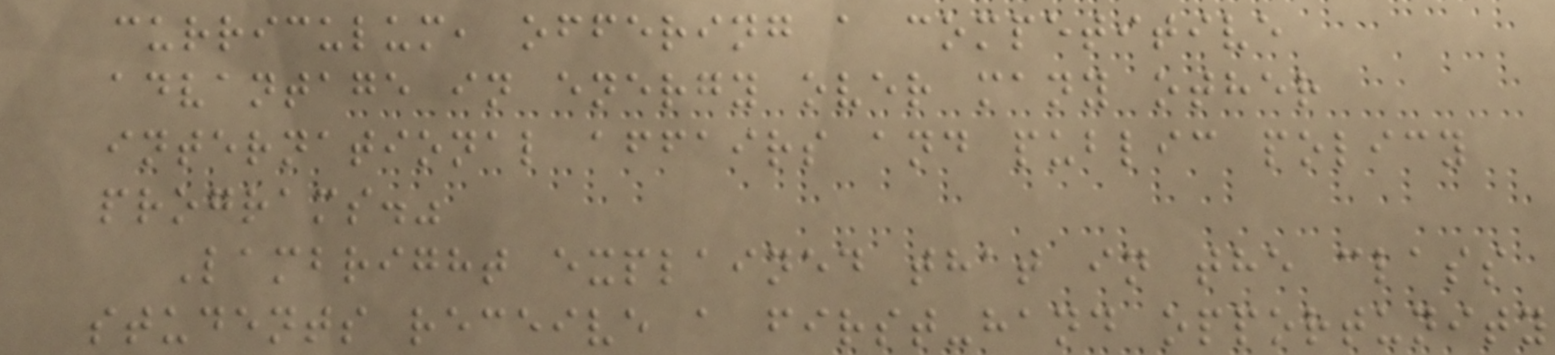curriculum, offering a competitive
advantage in energy over many other
international affairs and public policy
programs."
Lambright explained that in the class
students receive a first-hand opportunity
